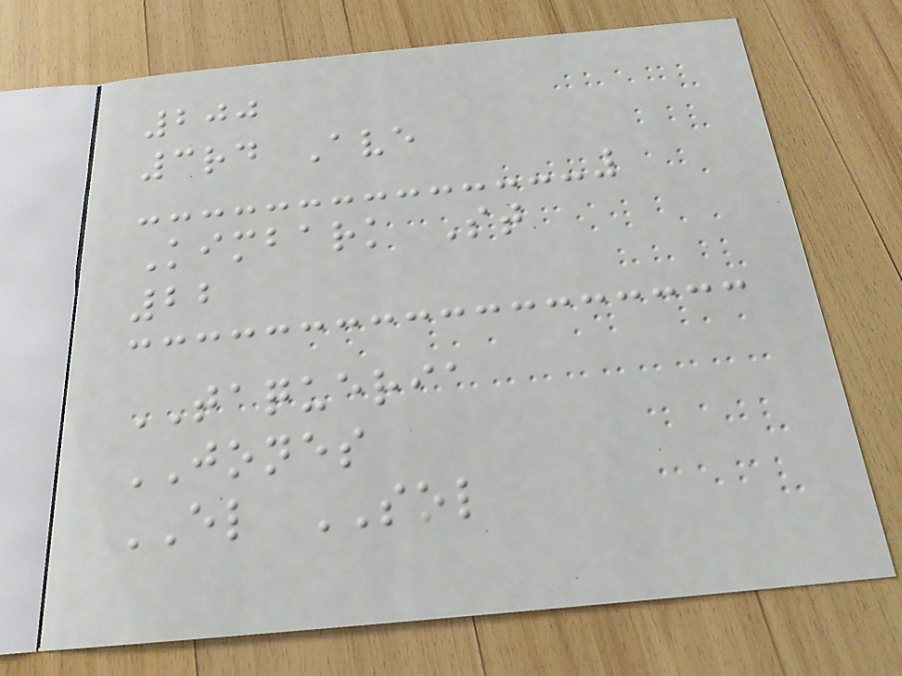200
3rd Ave
Kimbark St
22
TAQUERIA
JONES
EL SOL
